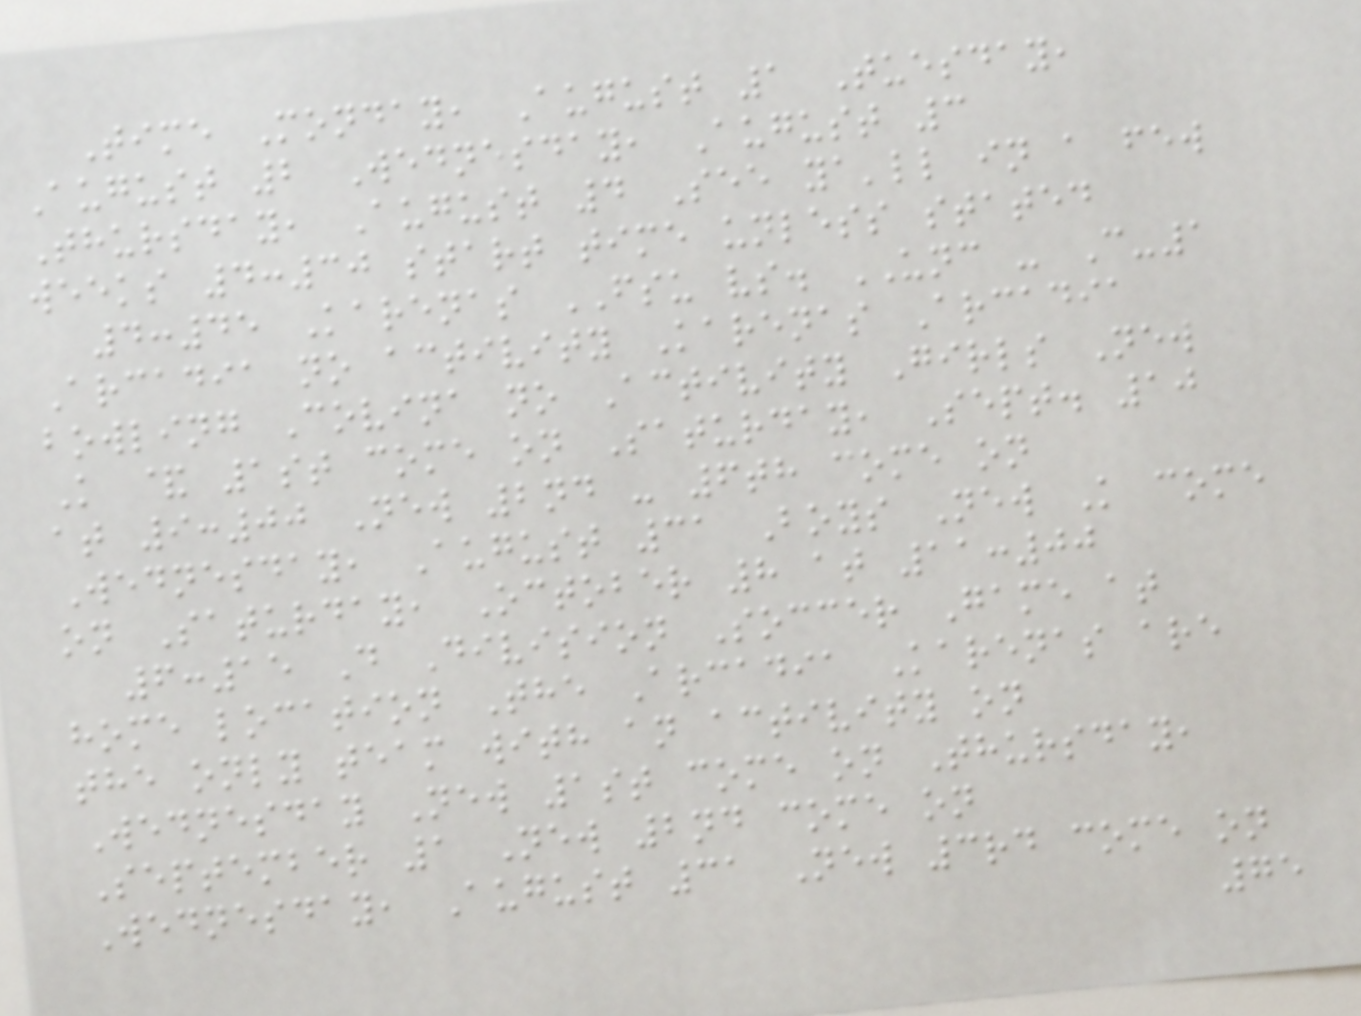Time Monday, August 1 Tuesday,
August 2 Wednesday, August 3
Thursday, August 4 See ya'll in a few
weeks 4:30 start time unless stated
4:45 Karenas FSU vs. UNC - C-1
Arcadia no activity Karenas Arcadia
bowling Covina no Activity Girls New
K & 1st come on Saturday, Sept. 10
at 9:00 New 2nd - 6th come on
Wednesday, August 31 Boys New K come
on Saturday, October 8 at 11:00
6:15 D Division Soccer Game at
home location The Arcadia Karenas are
the only team with an activity on
Wednesday New 1st come on Thursday,
September 1 New 2nd come on
Wednesday, August 31 New 3rd come on
75
